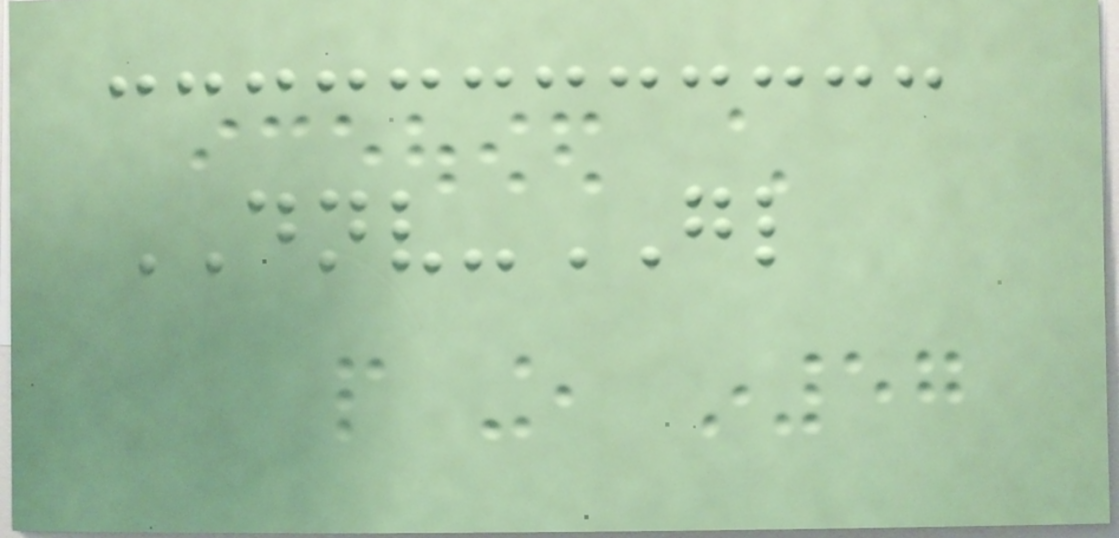DNV-GL
